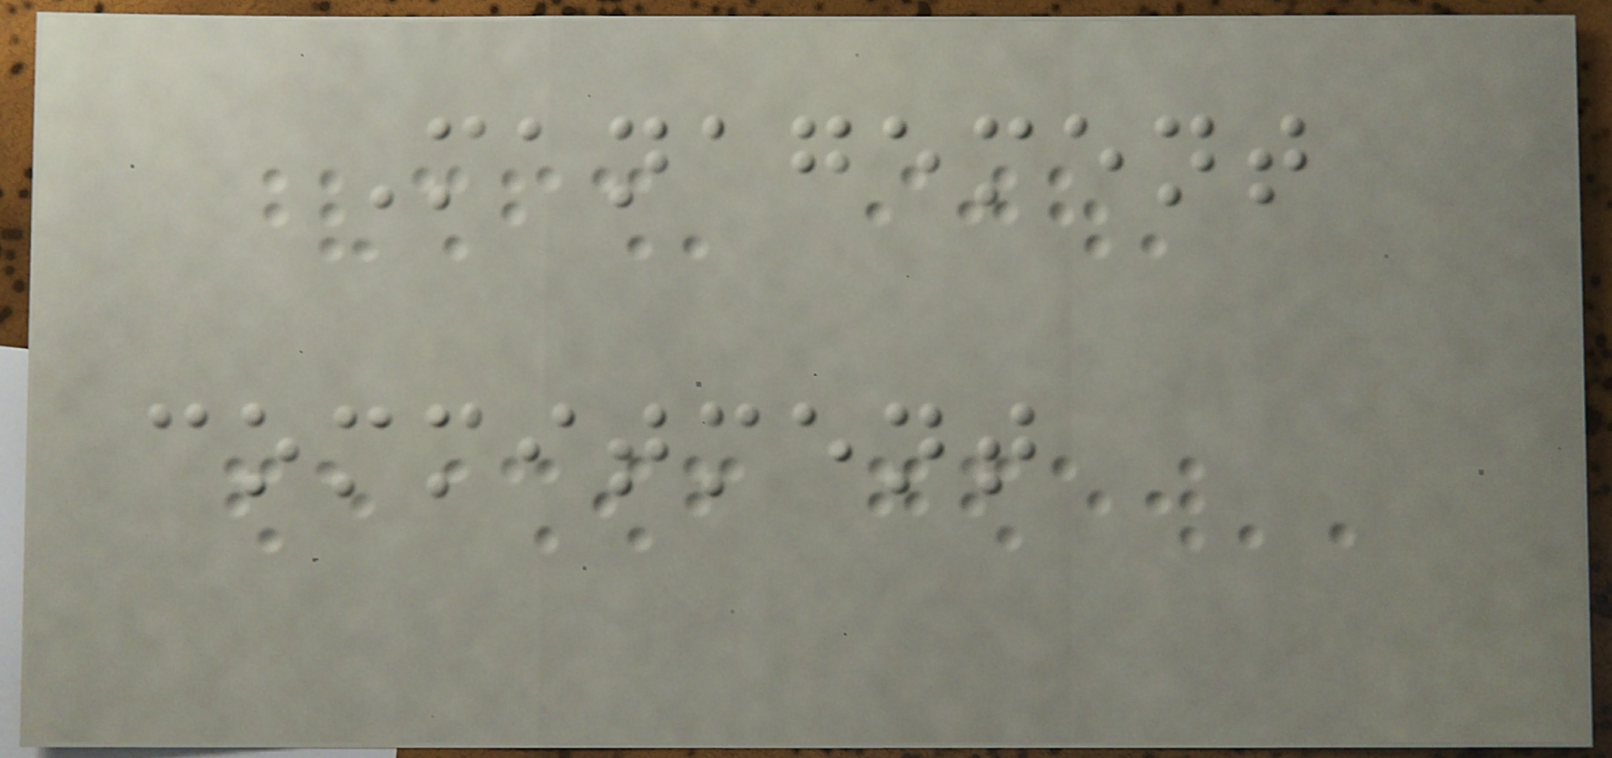Management
commitment
